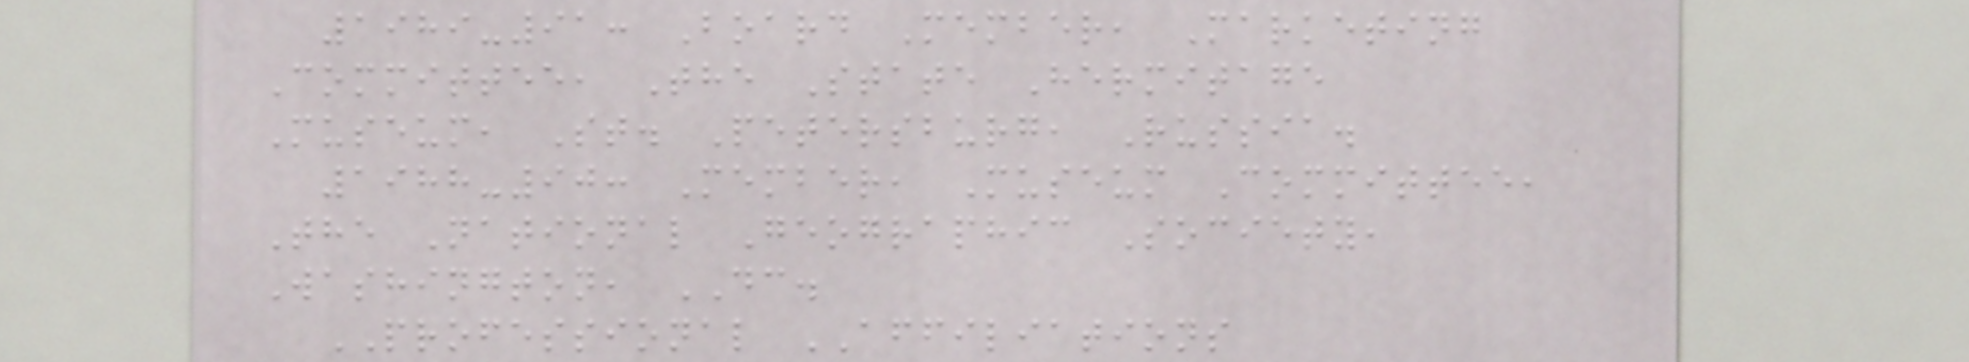1989-91: Board Member, Marketing
Committee, The State Hermitage
Museum, St. Petersburg, Russia.
1988-90: Member, Museum Committee,
The National Geographic Society,
Washington, DC.
PROFESSIONAL AFFILIATIONS
